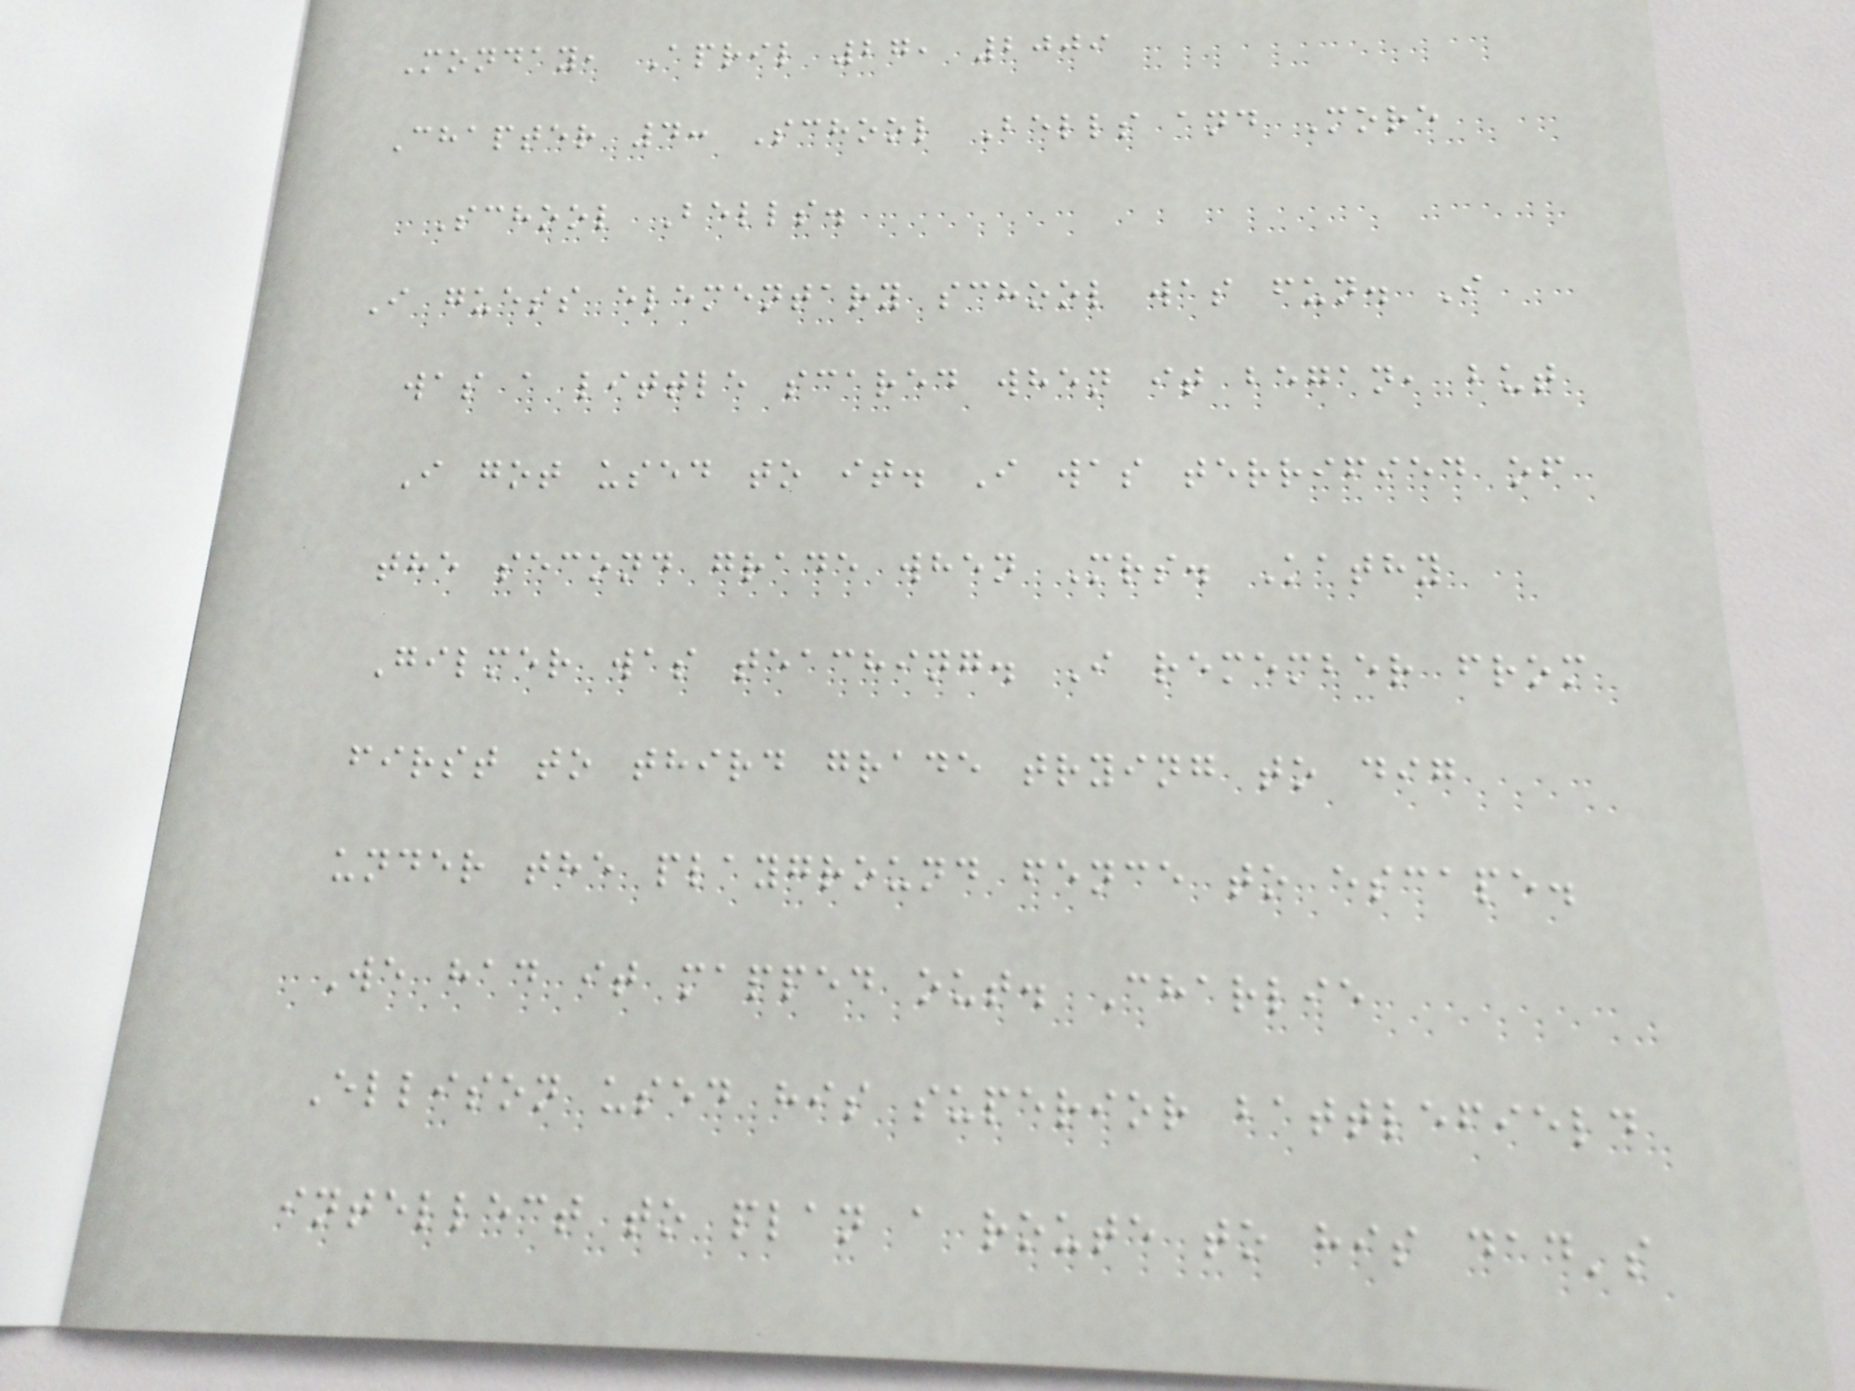Monday, April 27, 2009
Chapter 4: School Bells and More
School Bells.
I guess elementary school was fun. I
was a little scared when it began, but
I got used to it. I was terrified of
the second grade when Mrs. Kathy
Gilmer was teaching. I remember from
first to third grade trying to dig
under the playground fence to escape.
We had it mapped out. Charlie
Ellison used his superior battlefield
intellect to plan a route to his dad's
